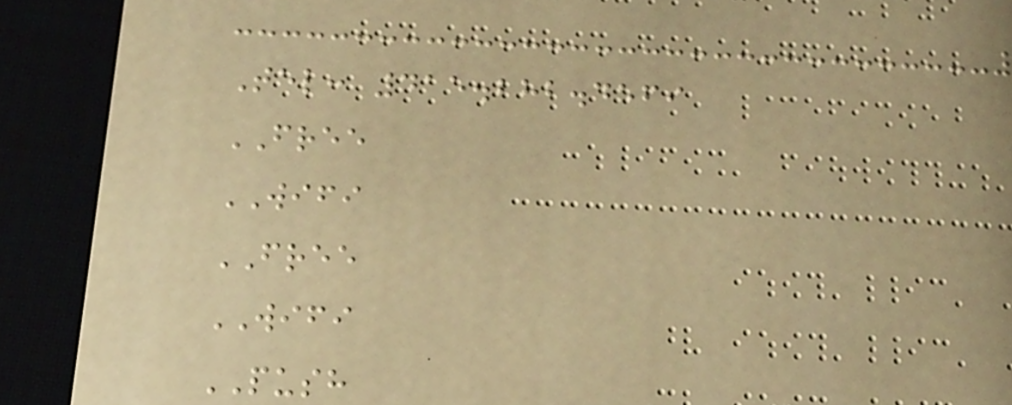Tel: 415.282.4569
FREE
WIFI
FREE
WIFI
PUSH
